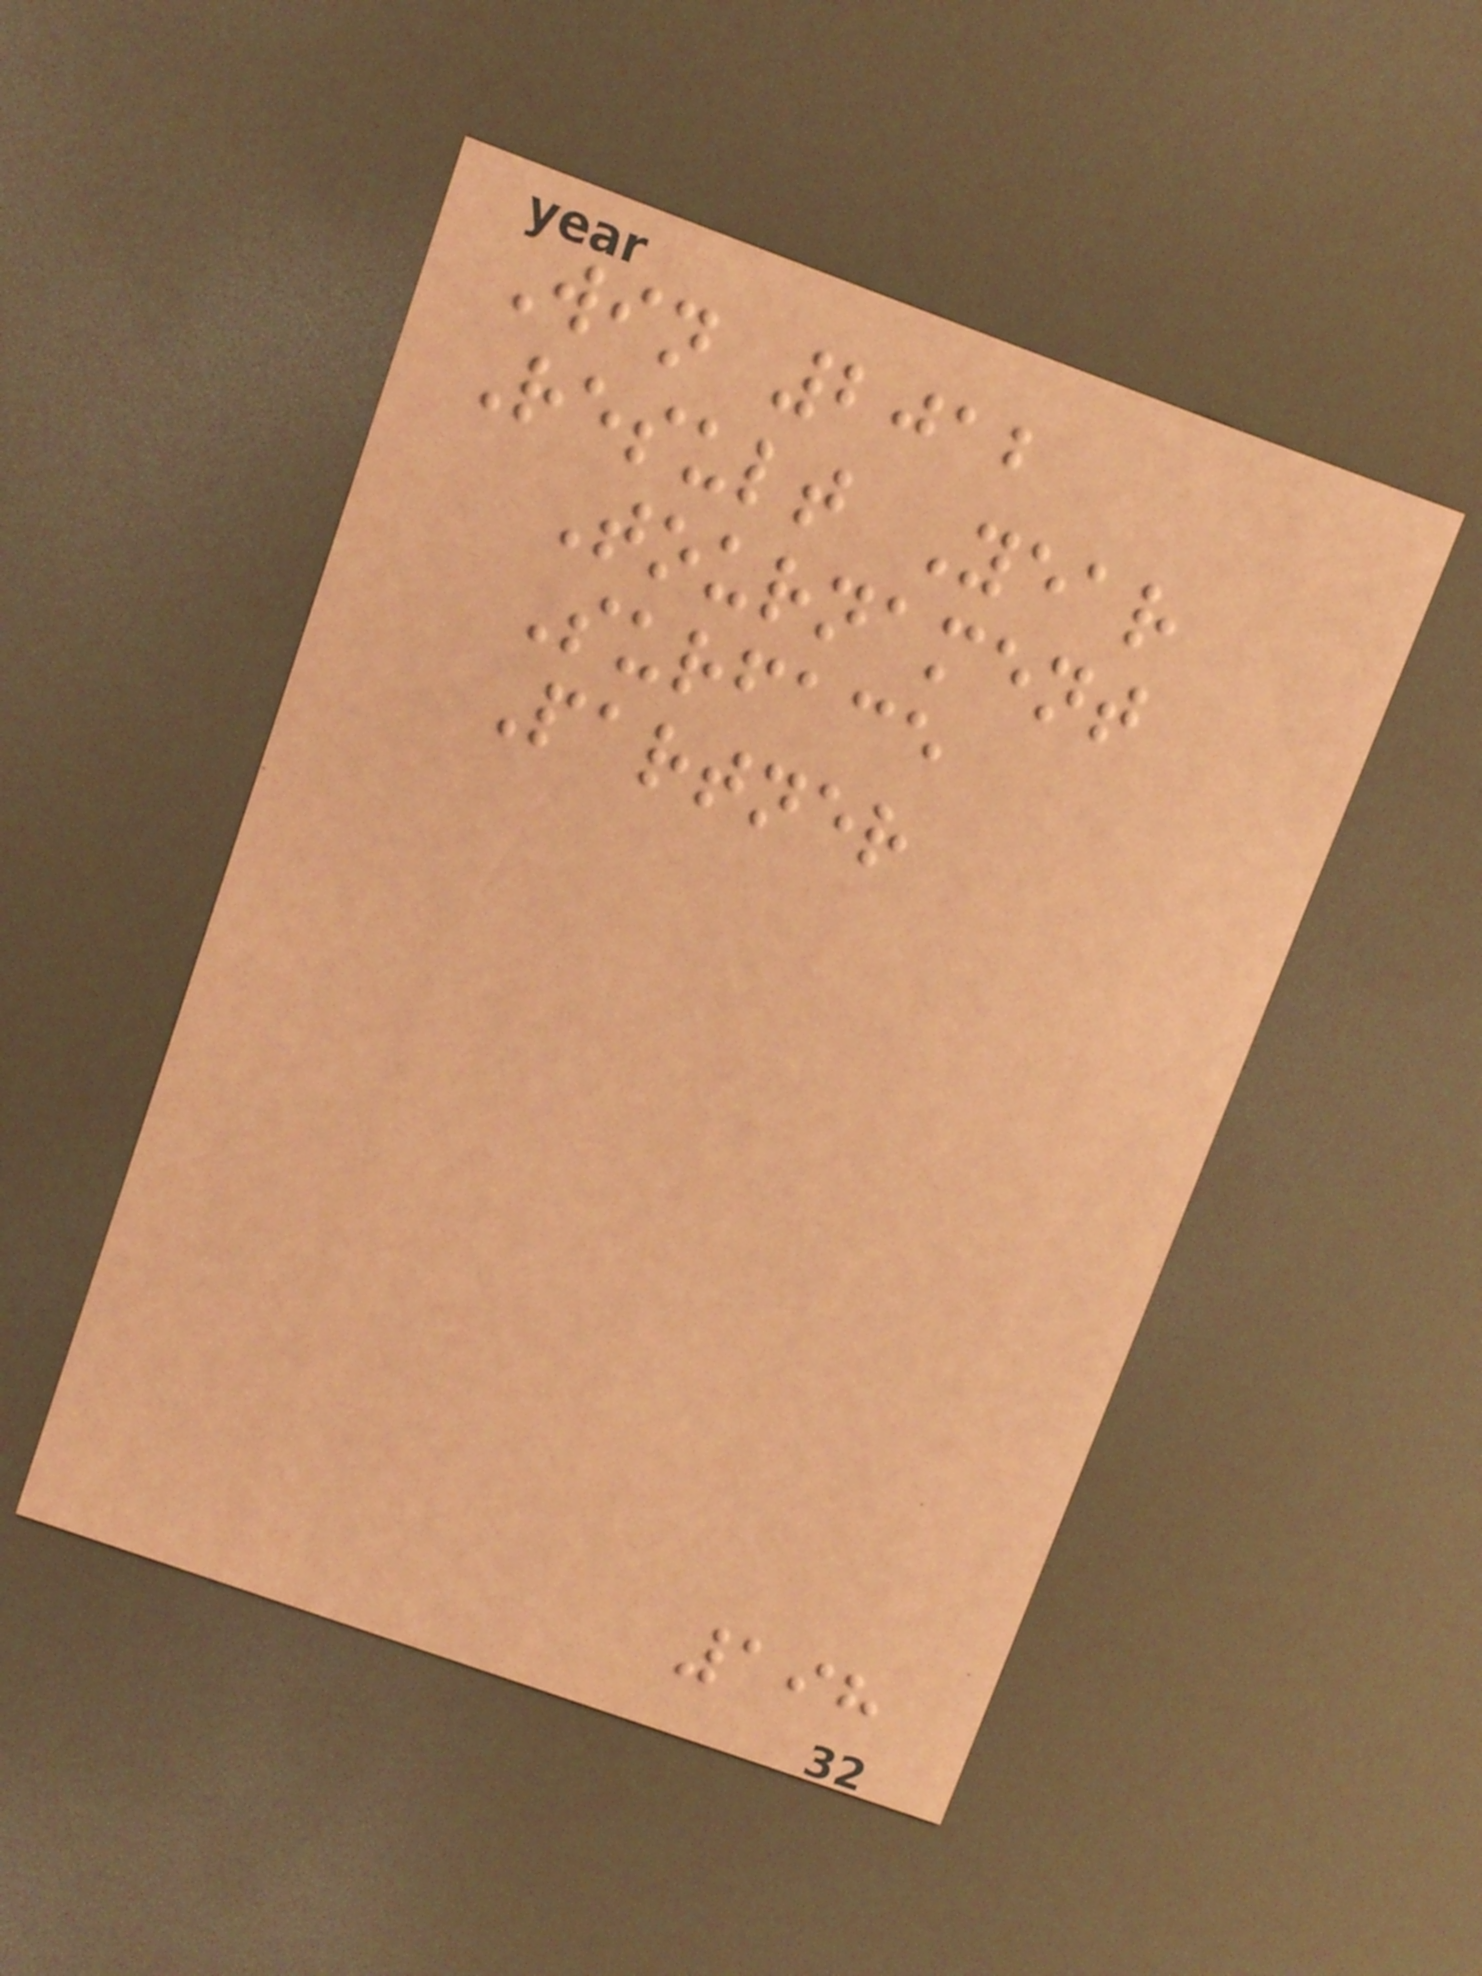Win 2012
Result Year
Tournament
Surface
Partner
198
